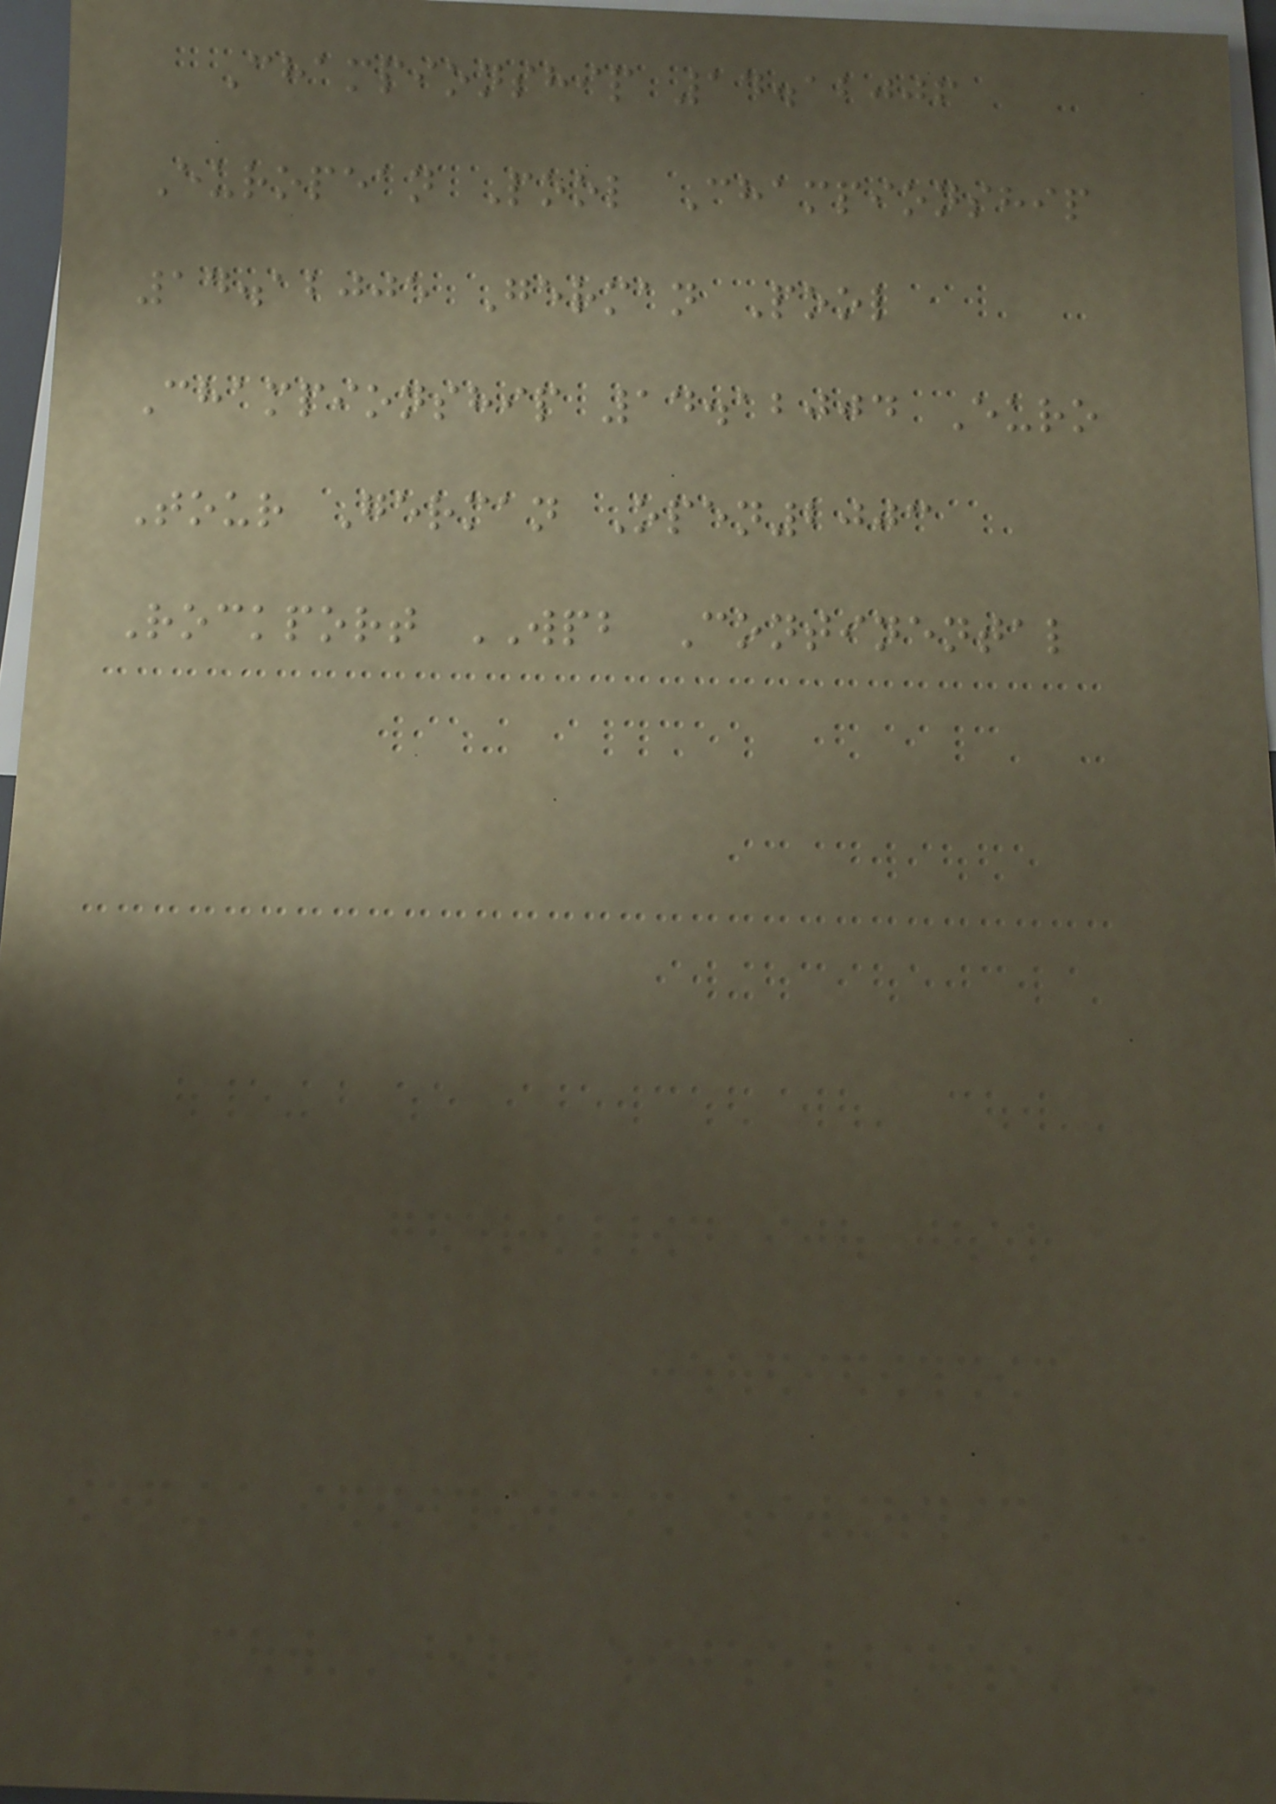Championship 14.12006
European Pool Championship
14.12005 German Pool
Championship 14.12004 Euro
Tour German Open2003
Rockport WPB Continental
